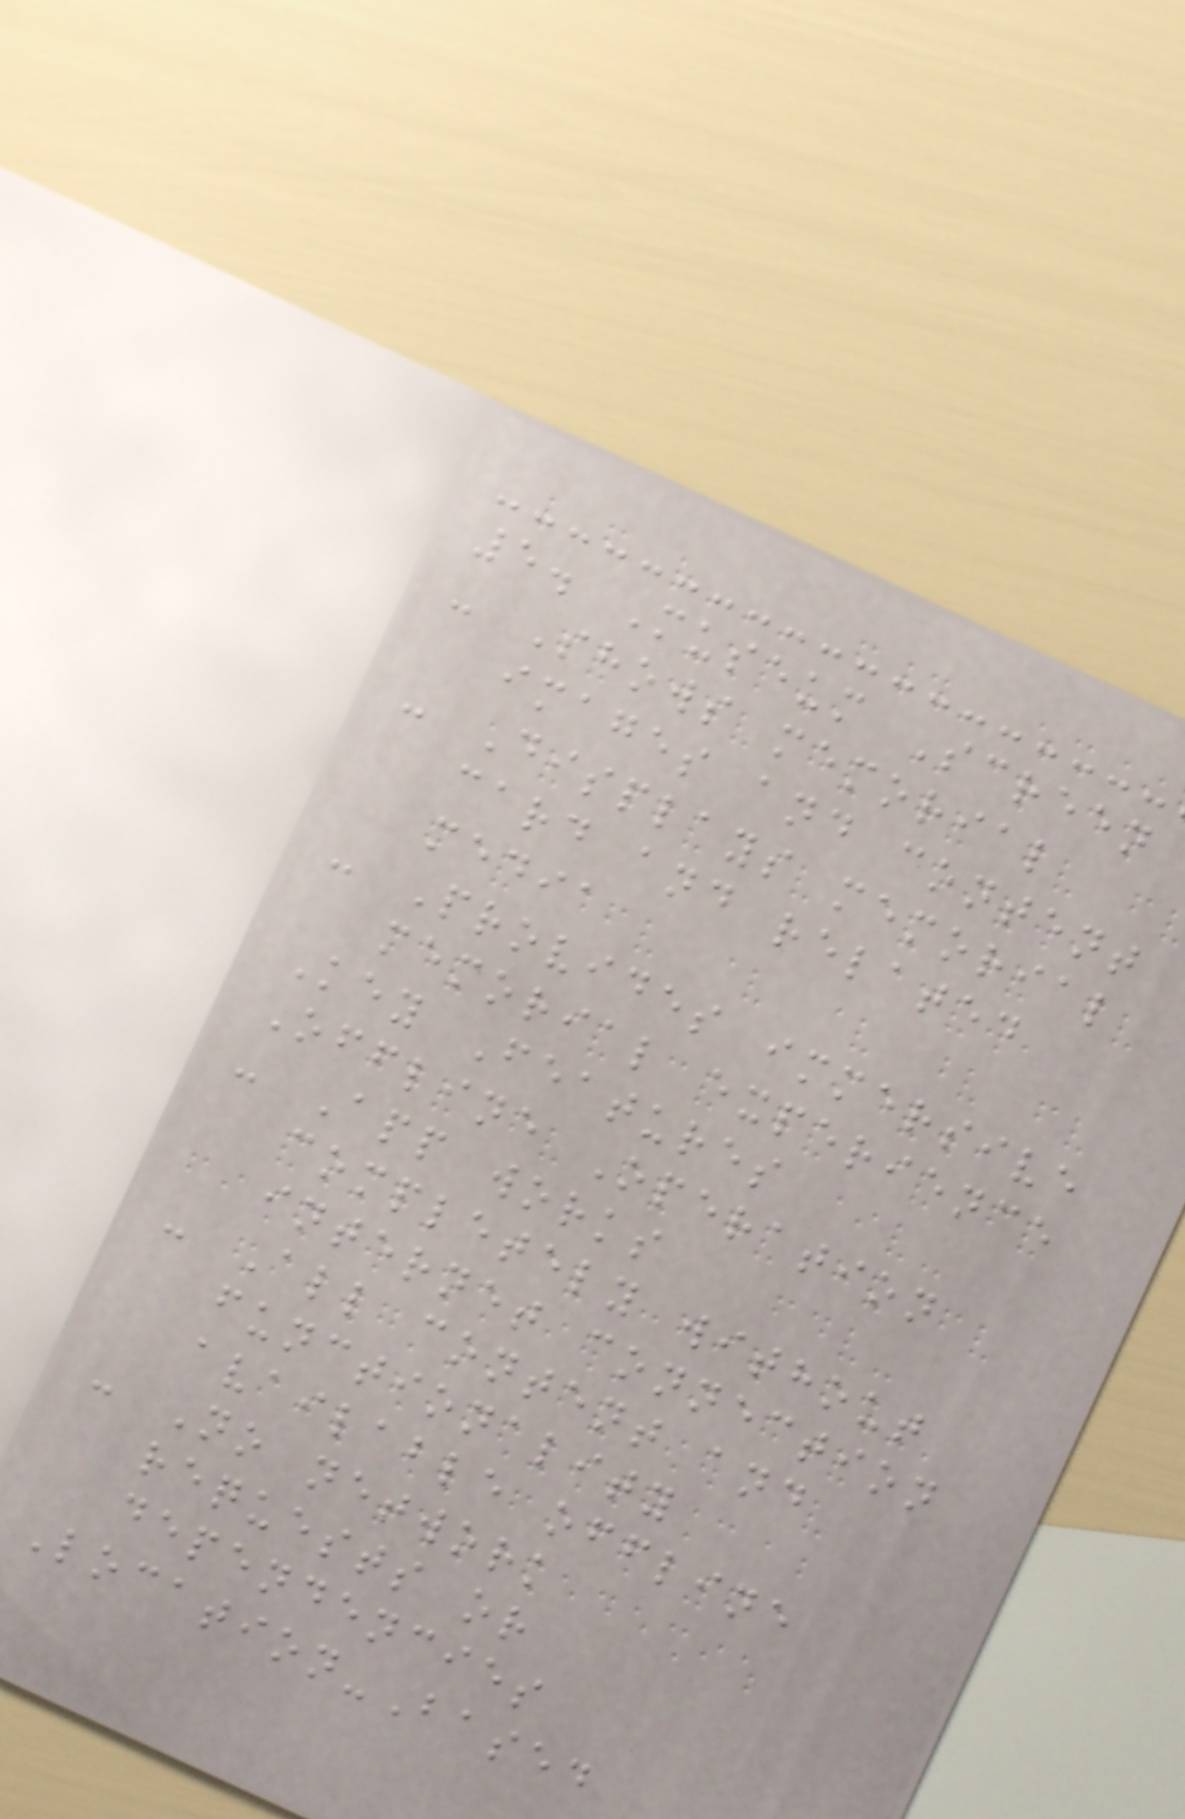5. Museum Screen
- Shows memorial
images and content
- Displays memorial
card and related
media
- Provides immersive
memorial experience
Key Features
Offline Operation
- App works
completely without
internet connection
- All content and
functionality
available offline
- No network
requests or
dependencies
Location-Based
